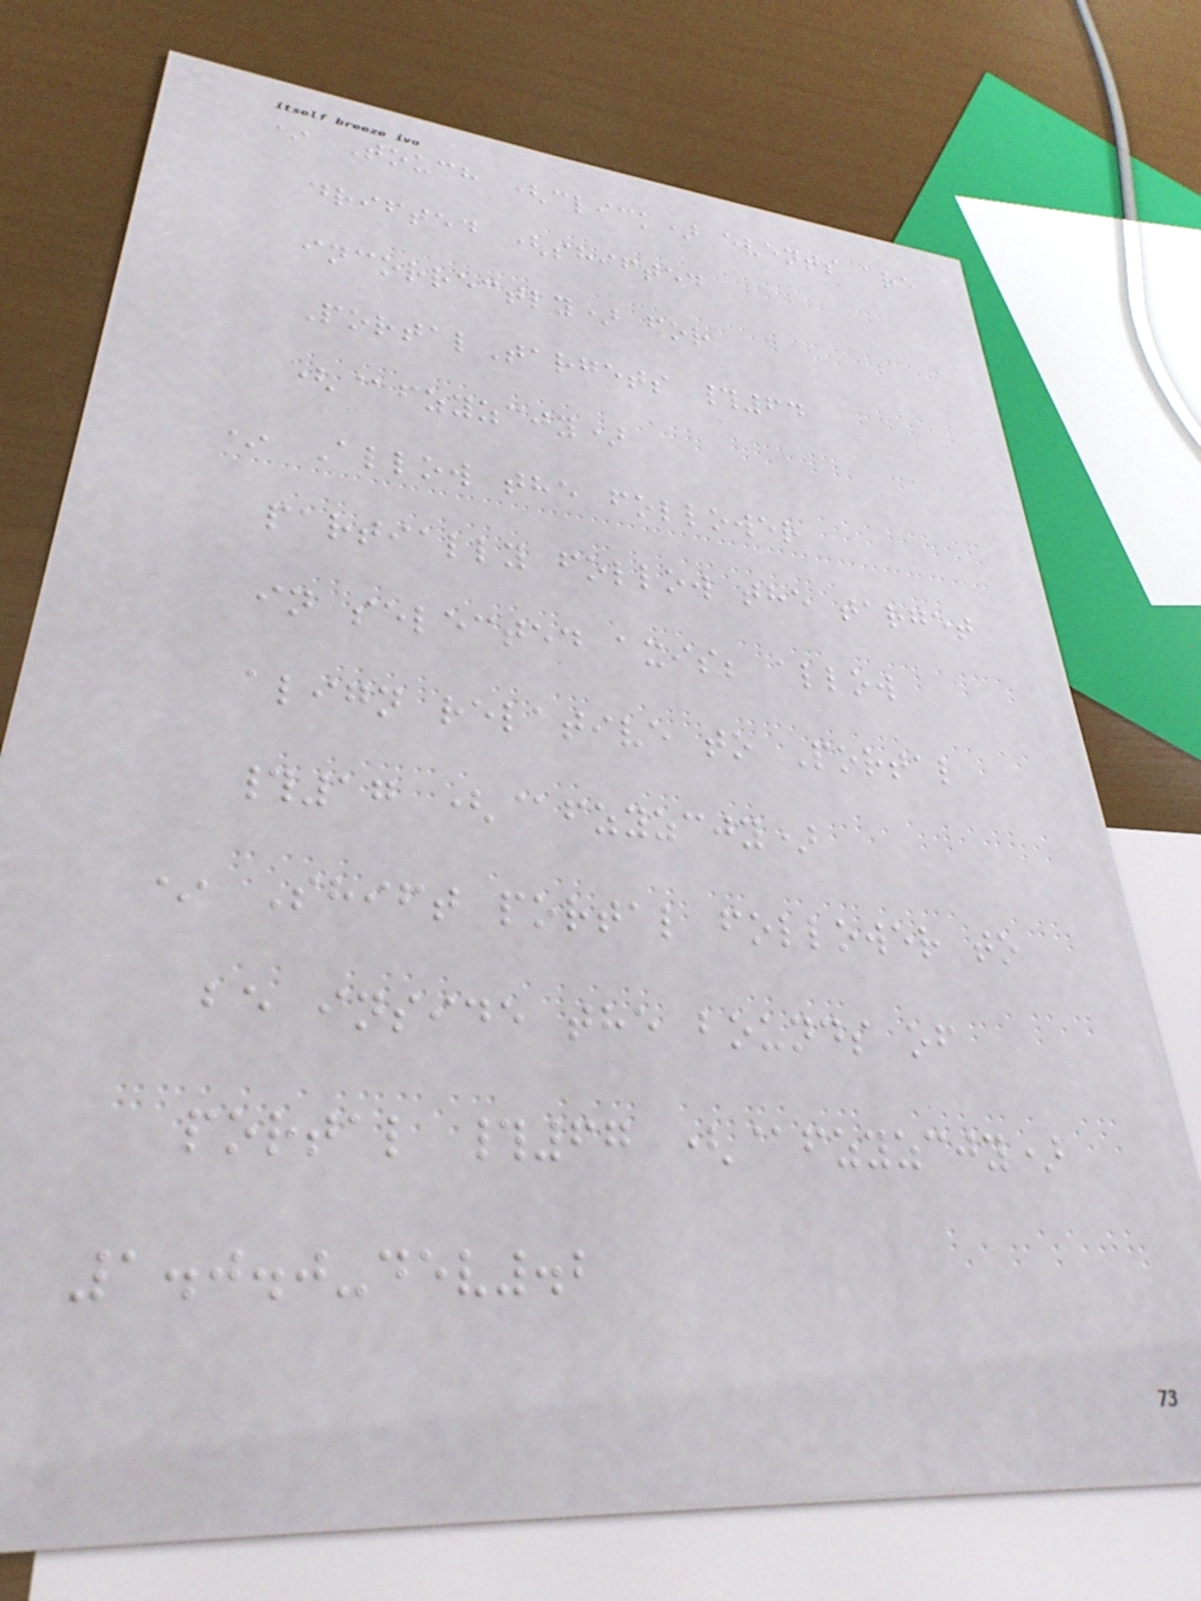* Touch (click) events are
drifted (shifted
incorrectly) for
PortalTargets #64
(@fzyzcjy)
* Allow the follower
partially follow the target
in selected axis; allow
align relative to Portal
#17 (@fzyzcjy)
* Shift portal follower to
be inside the bounds of
portal #67 (@fzyzcjy)
1.0.0-dev.2
